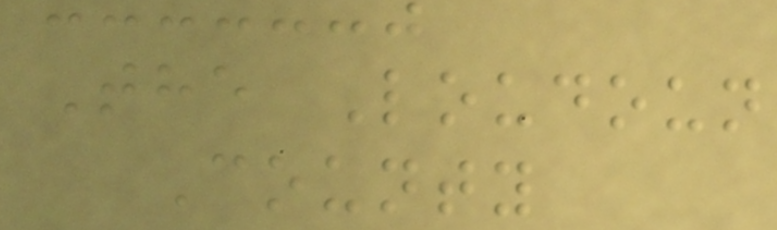The Loudoun
County
